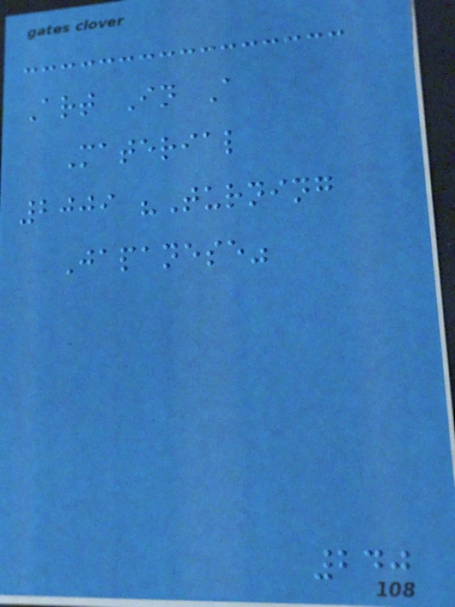Art In A
Material
2009 "Turning
Japanese"
240
